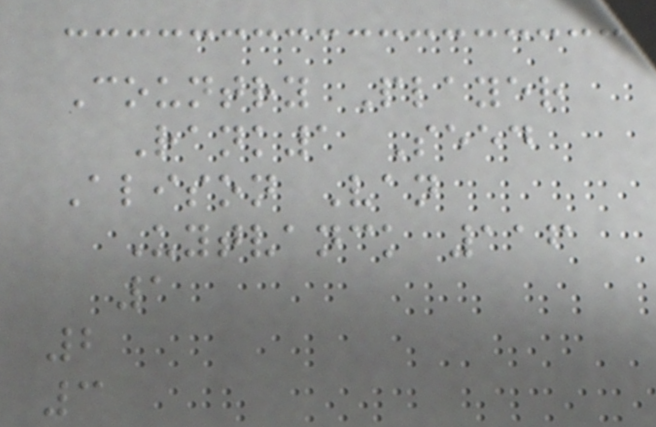Country Player
Rank1 Seed
Alison Van
Uytvanck 116
1
2
3
